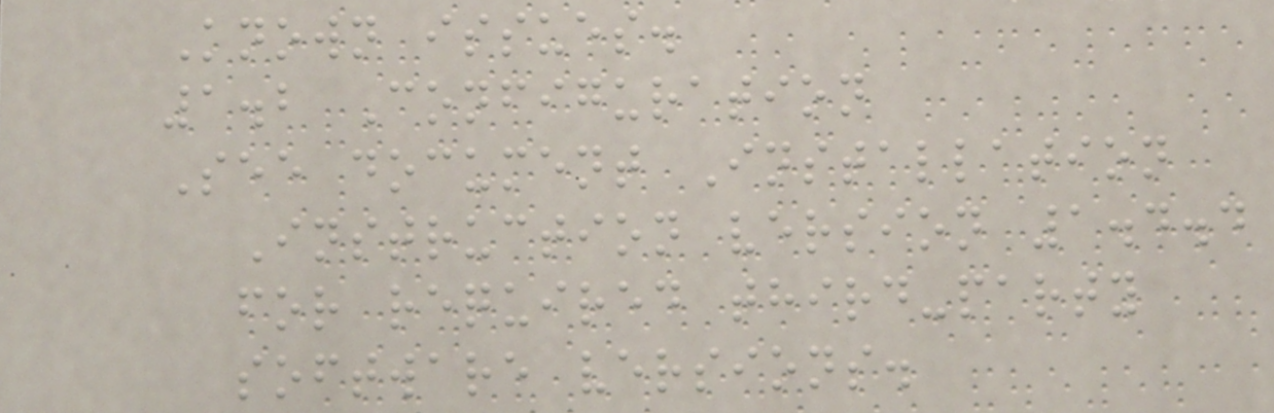Known issues.
1.2 Configuration
See document Installation
Instruction version 1.4.4
for required third-party
software versions.
